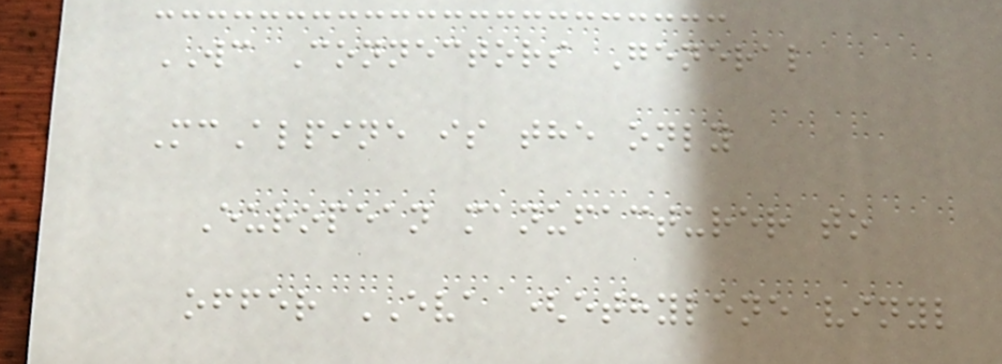WC Connectors General
McAlpine is the only
European manufacturer to
offer EVA (ethylene vinyl
